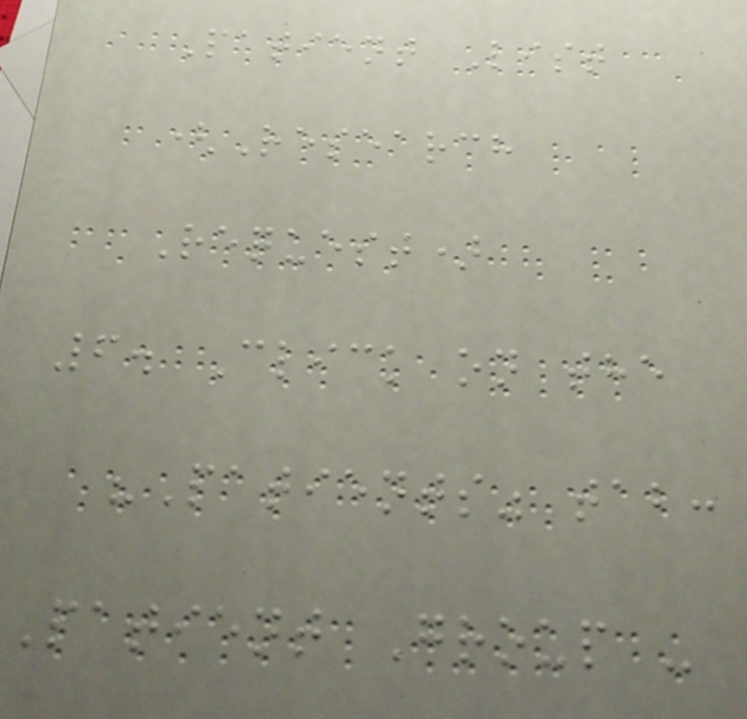Patient List
(Research
Request)
6. Click on the
"Patients" tab:
Patient Group -
